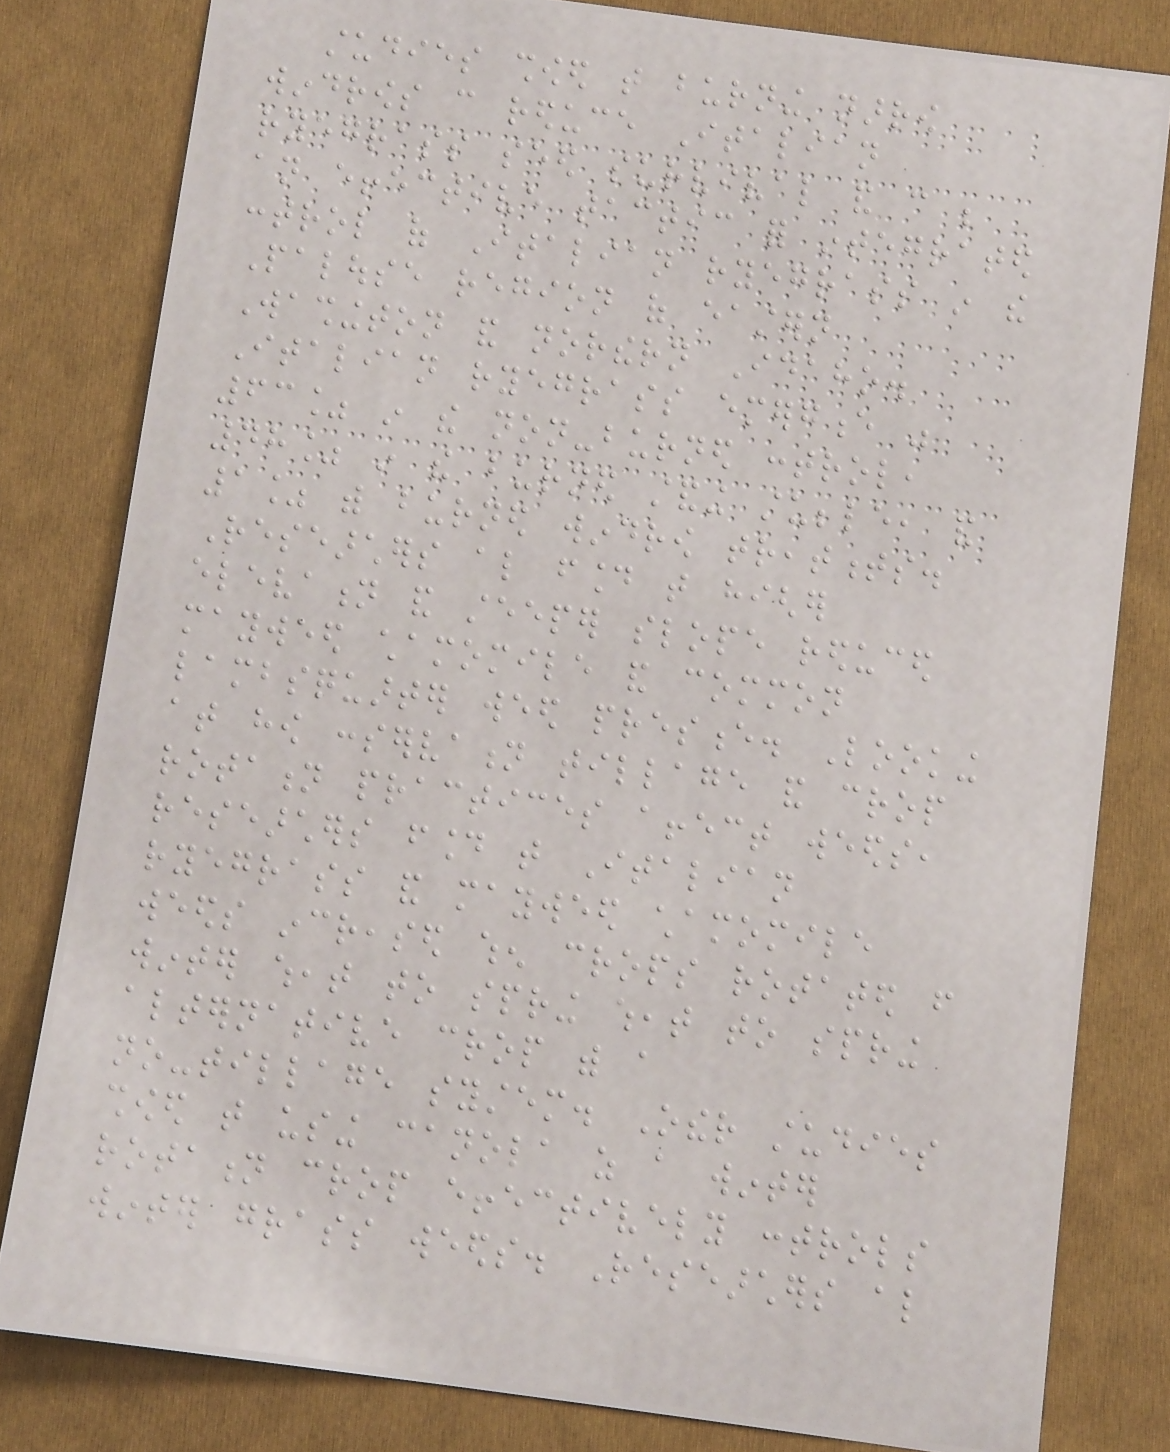studies showed that burning narrow
windrows can reduce Italian
ryegrass seed survival and can be
an effective tactic for integrated
control of Italian ryegrass in the
Palouse region of eastern
Washington and northern Idaho.
Italian ryegrass emergence was
63% in the non-burned control,
48% in the burned standing stubble, and
1% with burned windrow treatments.
Researchers also found that higher
elevation and steeper slope reduced
mayweed chamomile and common
lambsquarter weed presence. Looking
at how conservation tillage and crop
rotation practices affect weeds,
researchers found that Italian
ryegrass and mayweed chamomile
weeds increased when crops rotated from
winter wheat to spring wheat to spring
alternative crop with a
no-tillage system. Other studies
showed that using canola as a winter
rotation crop effectively controls
winter grass weeds. Researchers also
